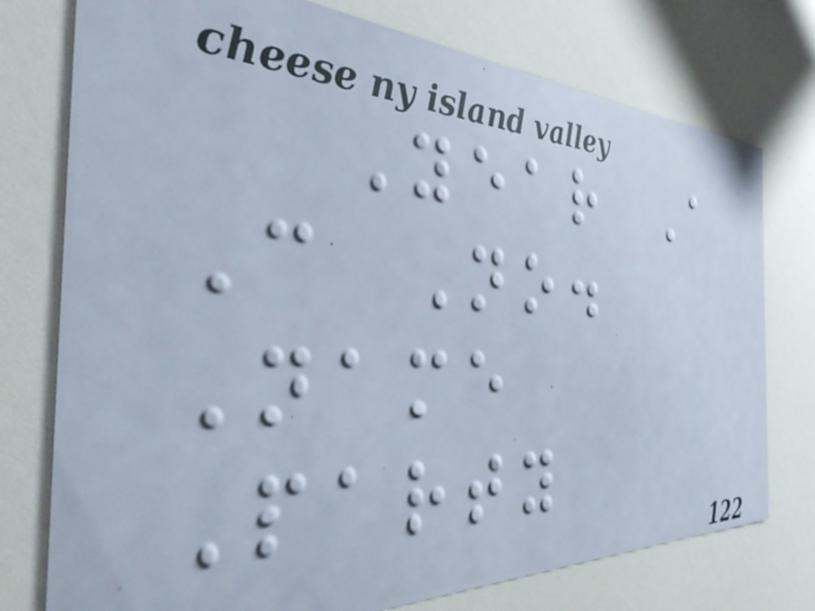Year A
C No.
Name
Party
